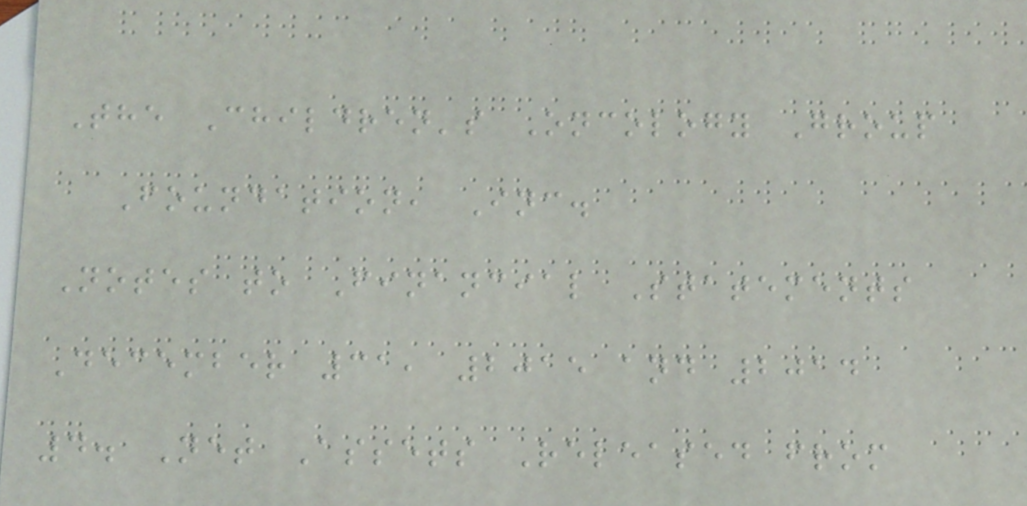The Children's Oncology Group
Foundation, Inc.
Notes to Financial Statements
December 31, 2015 and 2014
4. Net Assets Released from
